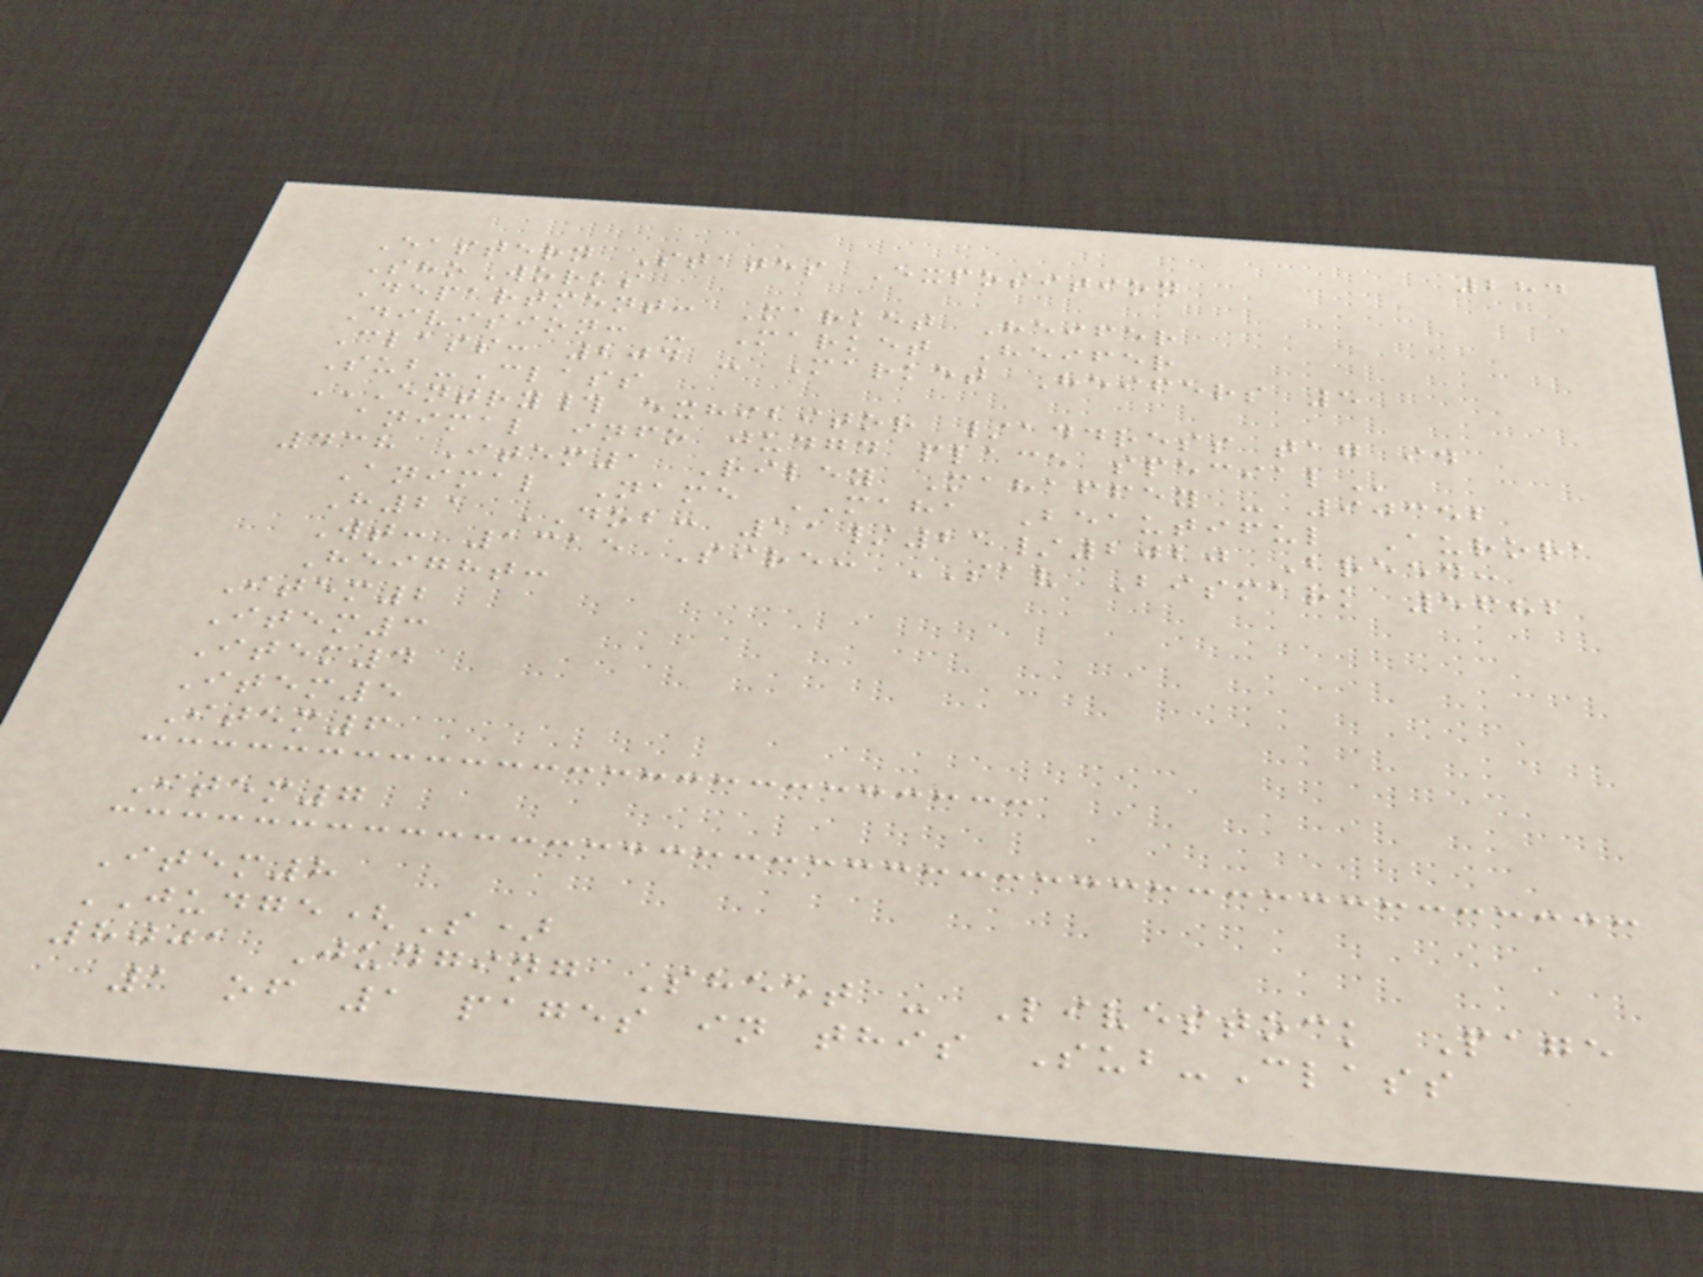284
Eastern States Exposition
ShoWorks
Department: Market Heifer
Division: - Market Heifer
Class: 204 - Market Heifers 5
Sub-Class
ENTRY# EXHIBITOR /ADDRESS TAG ID
ANIMAL INFO JUDGD PLACE SPECIAL
438 Item1 Riley Mahaffey - 90352
Animal Name MAHA Beautiful Aurora
H21 DOB: 11/25/2020 Breed:
Wt: 1315 Sire: SAV Bismark 5682
Height:
Item2
Item3
Item4
Item5
Item6
Item7
Item8
JUDGE(S)
8001 Judging Sheet - Livestock Page
1 of 1 pages in this Sub-Class
